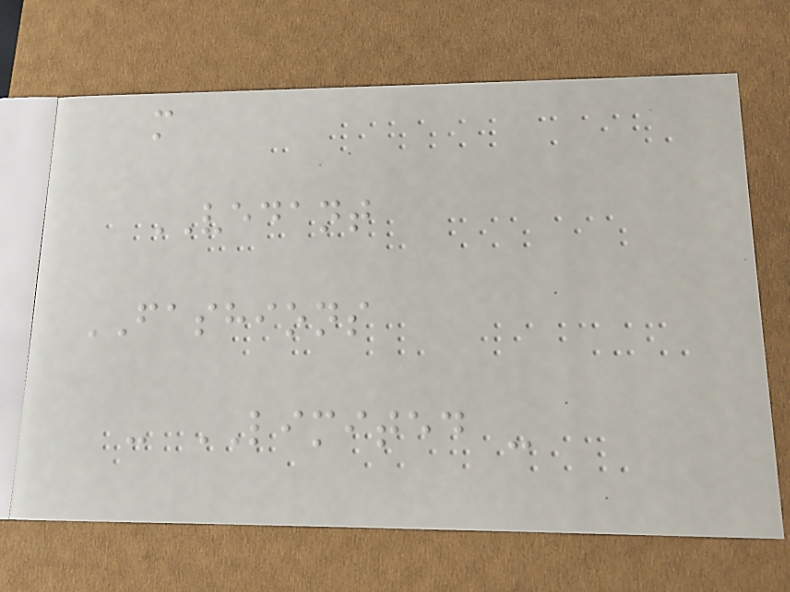m
VEDANT
FASHIONS
- LIMITED -
